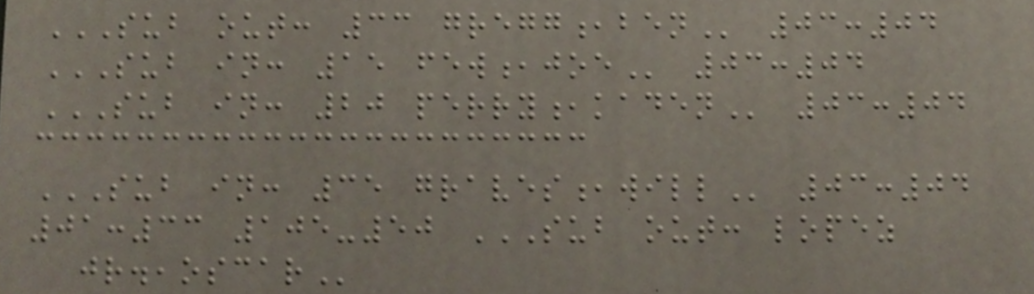SUB OUT: 33 GREGG,BEN 03:04
SUB IN: 15 FEW,JOE 03:04
SUB IN: 20 PERRY,KADEN 03:04
SUB IN: 35 GRAVES,WILL 03:04
01:33 105-50 SUB OUT: LOPEZ
JR.,OSCAR
